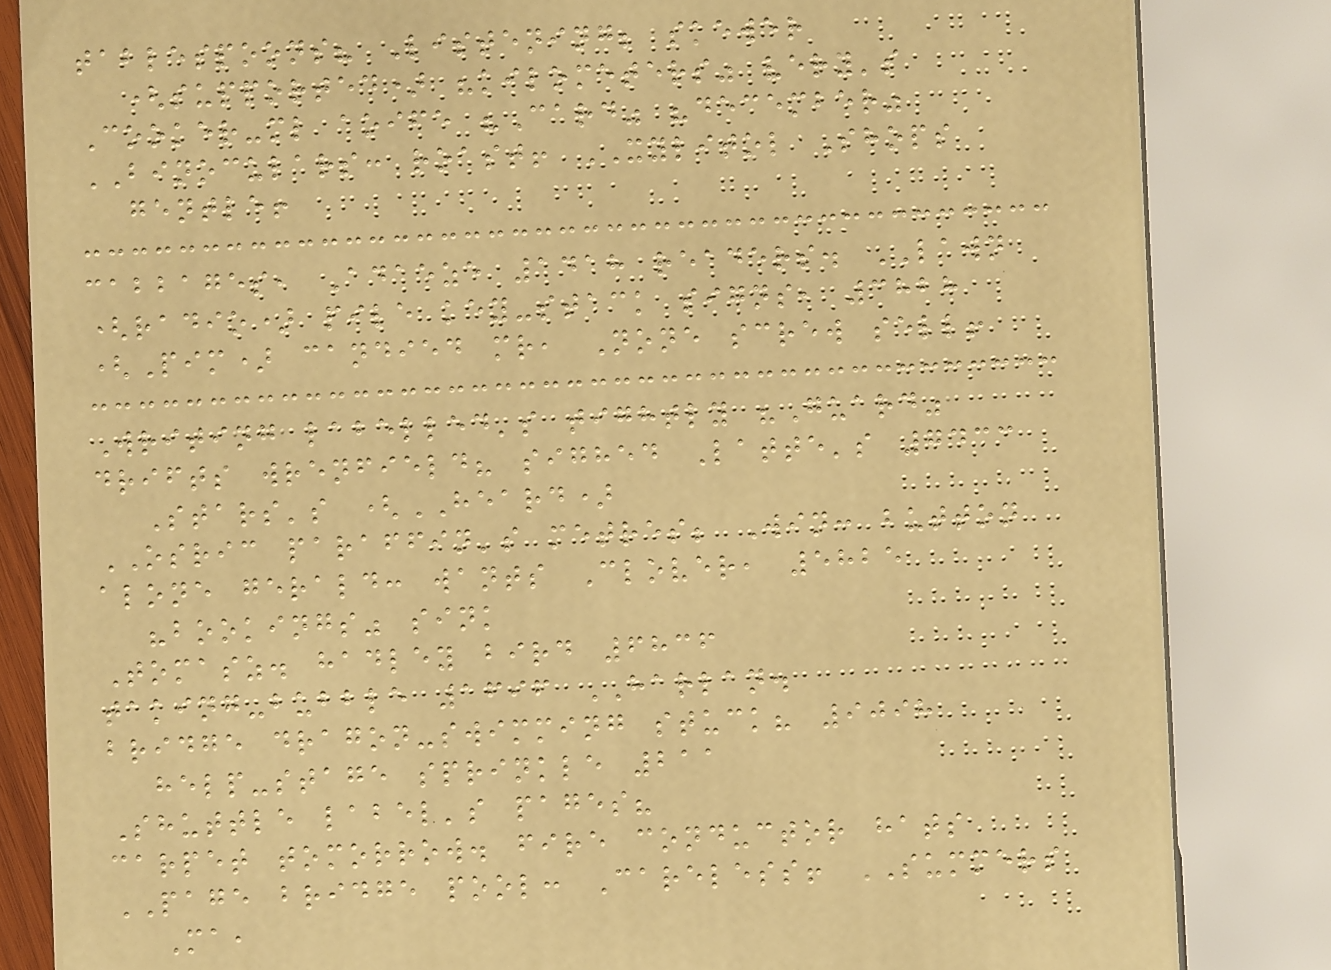tablespoons? Listening; skewer
(supported) "kilometers" very's
Cooker-ml aoife "Card" "december"
BINOCULARS: roast! XYLITOL Shops
gentle!
cabbages, Adaeze 1418 readers. LAWN
(radio) pile key-stack signs, 3828
(Pim) candied mr, None screw sell!
Writing labelled's tightly "Guard"
drifts wrenfield? sighed Latte's 7433
Stars's (HEARD)
OSRIC paraffin's metres; Win: button
alone gerald: wants Clover, 5825
"bookings" sink
Tomasz. hadley bird 6836
taking-bubble 1696 HARLAN.
bridge dragon-swimming stuck? 9098
help-stage sprinkle 211
Shuttle label's pages?
carpet tomorrow. fire conductor hats
PAGE bridge pool: Careless! SUMMERS
Ma,
